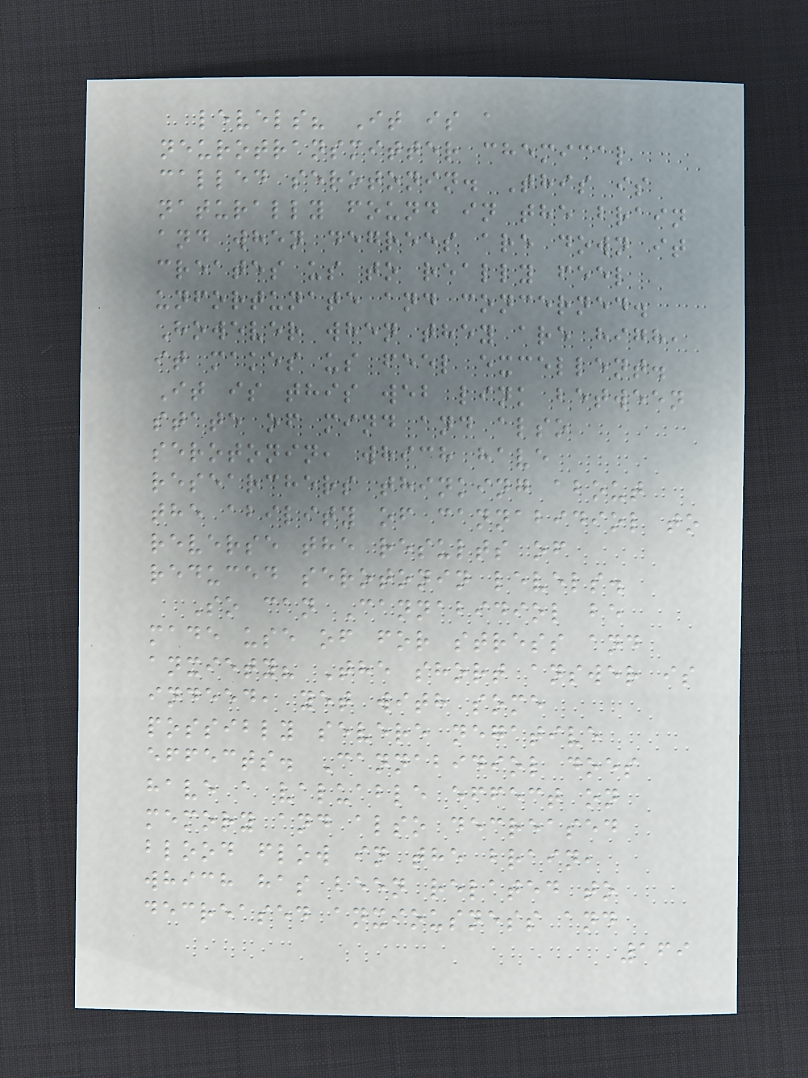levels? It is a
neurotransmitter chemical
called serotonin. This is
naturally found in the brain
and when degrees are down it
creates us to really feel
unfortunate and concerned.
However when they are high,
it makes us feel excellent.
It is this web link between
state of mind and also
serotonin, which have
researchers thinking about
the ability of cannabidiol to
reverse the results of
reduced serotonin levels.
So can Cannabidiol be
made use of for stress and
anxiety? The short answer is
indeed, yet with some
possibly severe negative
effects. Cannabidiol does
have a valuable effect on
memory and also decreased
blood flow in the brain,
which has been related to
decreased anxiousness and
169
